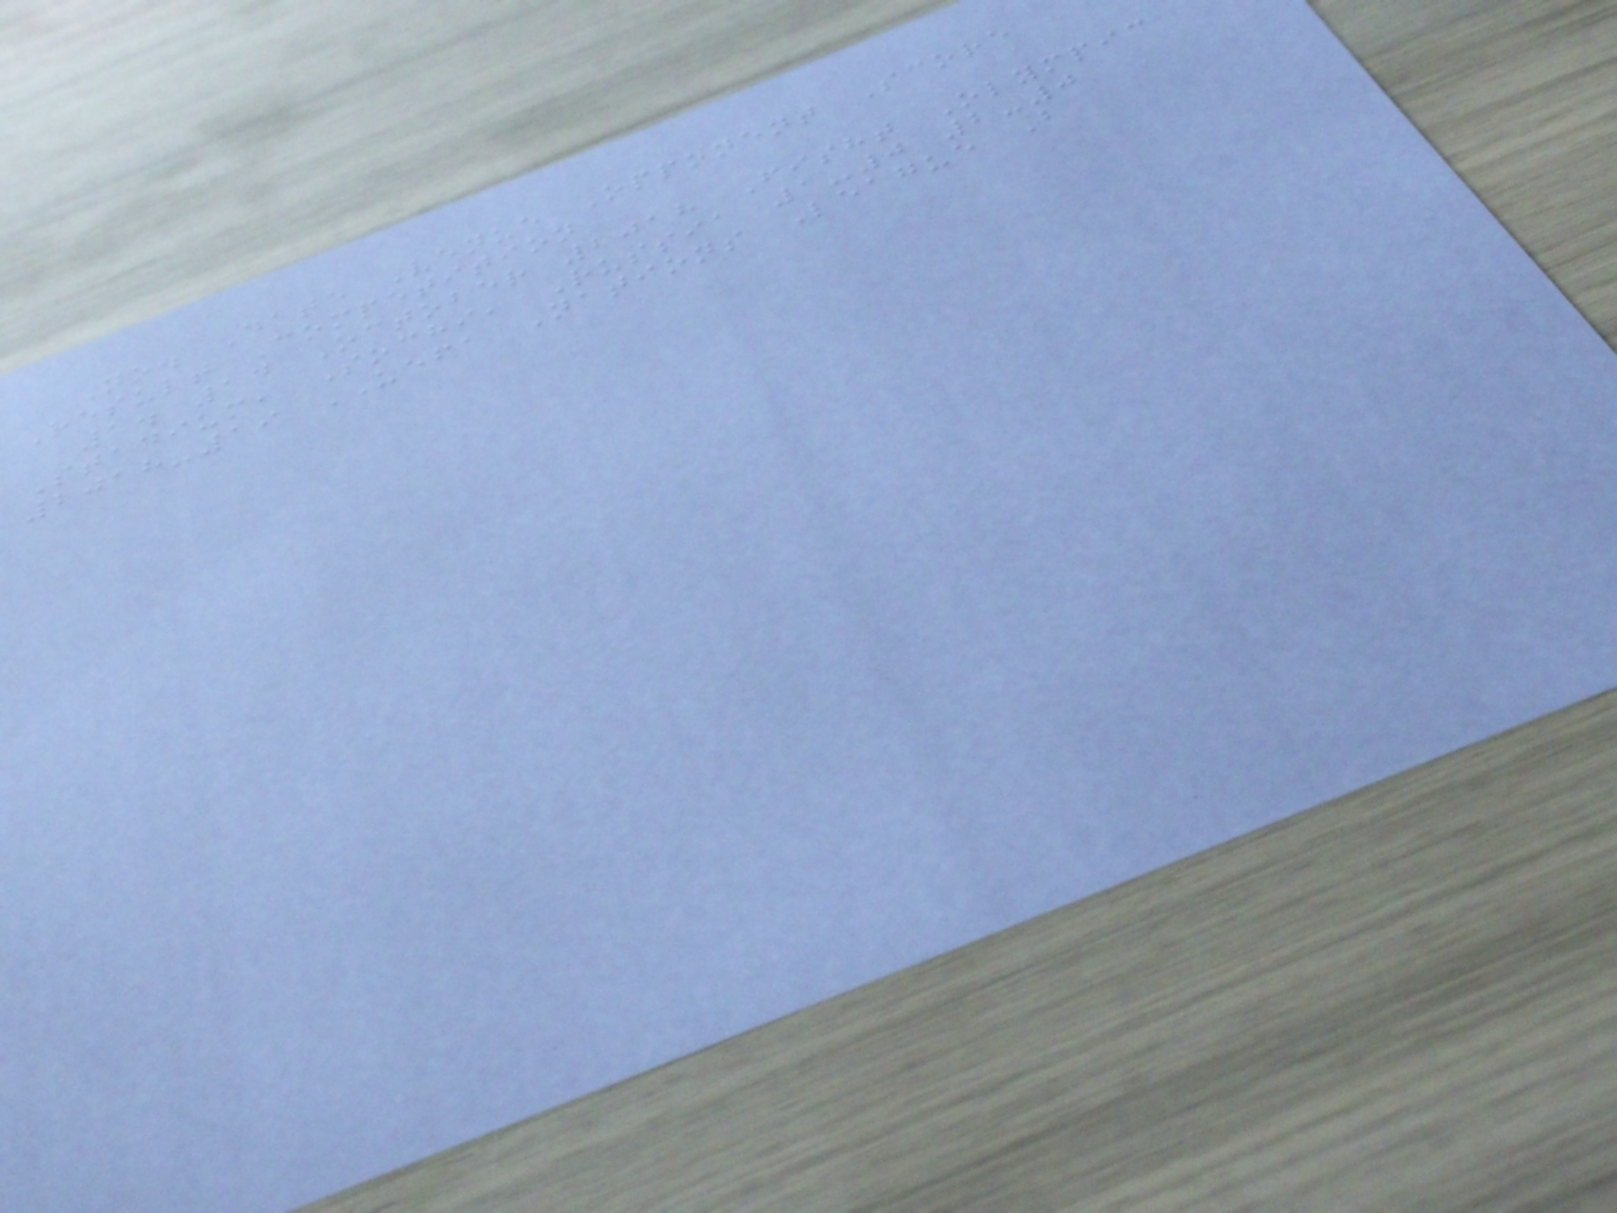No. Date Venue Opponent Score
Result Competition
1. 14 October 2018 Fisht Olympic
Stadium, Sochi, Russia 1-0 2-0
2018-19 UEFA Nations League B
